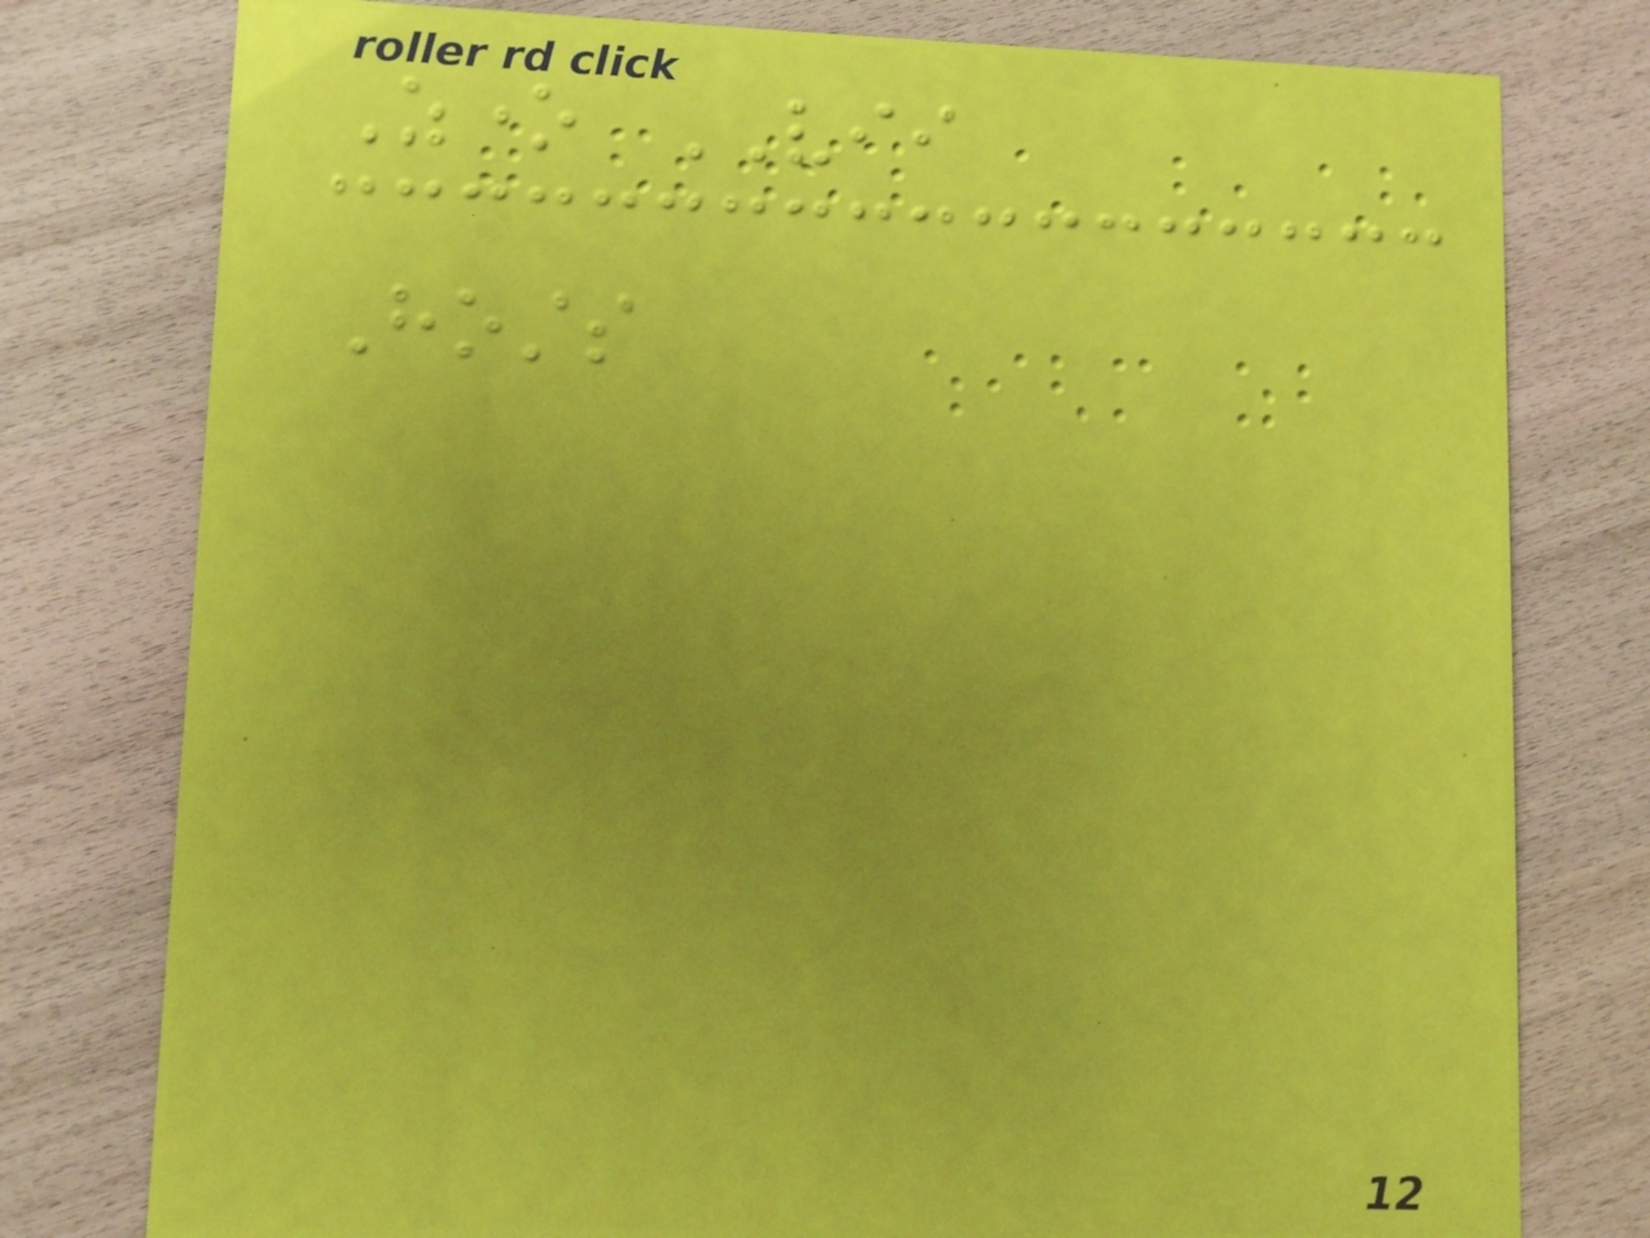Zone VII
Hosts
